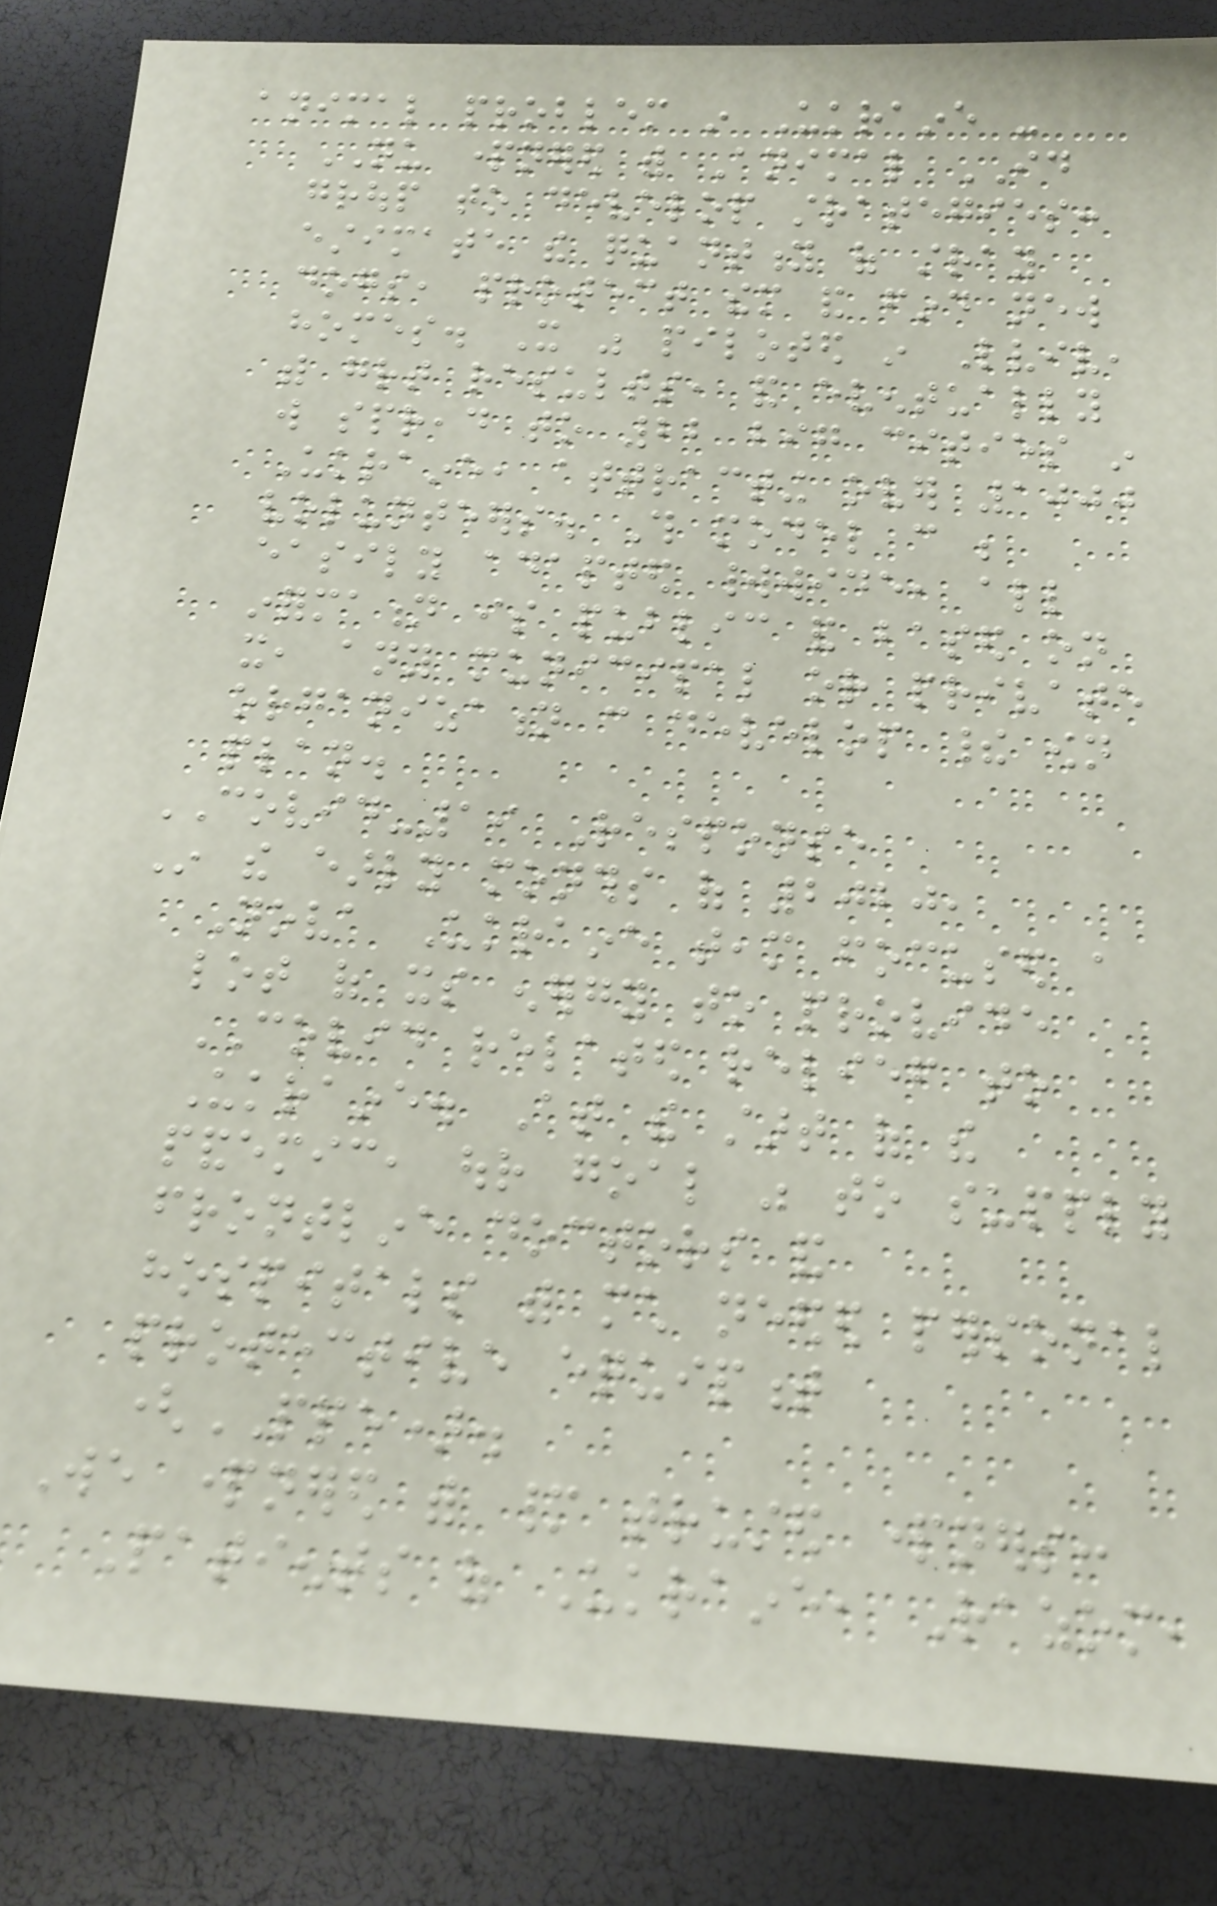animal problem in Ukraine -
NU partnered with Animal ID
group to develop strategies:
estimate the quantity of stray
dogs, protect them and find new
homes. It was piloted in Lviv,
with great results, and eventually
will spread to 22 big cities in
Ukraine, attracting over 1000
volunteers. This model can be
easily adapted worldwide, all
information is public and based on
it, any municipal or private
organization can develop their own
plan.
COVID-19 Response
In the early months of 2020,
Nova Ukraine team focused a
lot of its energy to provide
COVID related relief to
Ukraine. At the start of the
pandemic, our goal was to supply
frontline doctors and
hospitals with much needed personal
protective equipment
(PPE).
We partnered with many trusted partners:
Patients of Ukraine, Razom,
